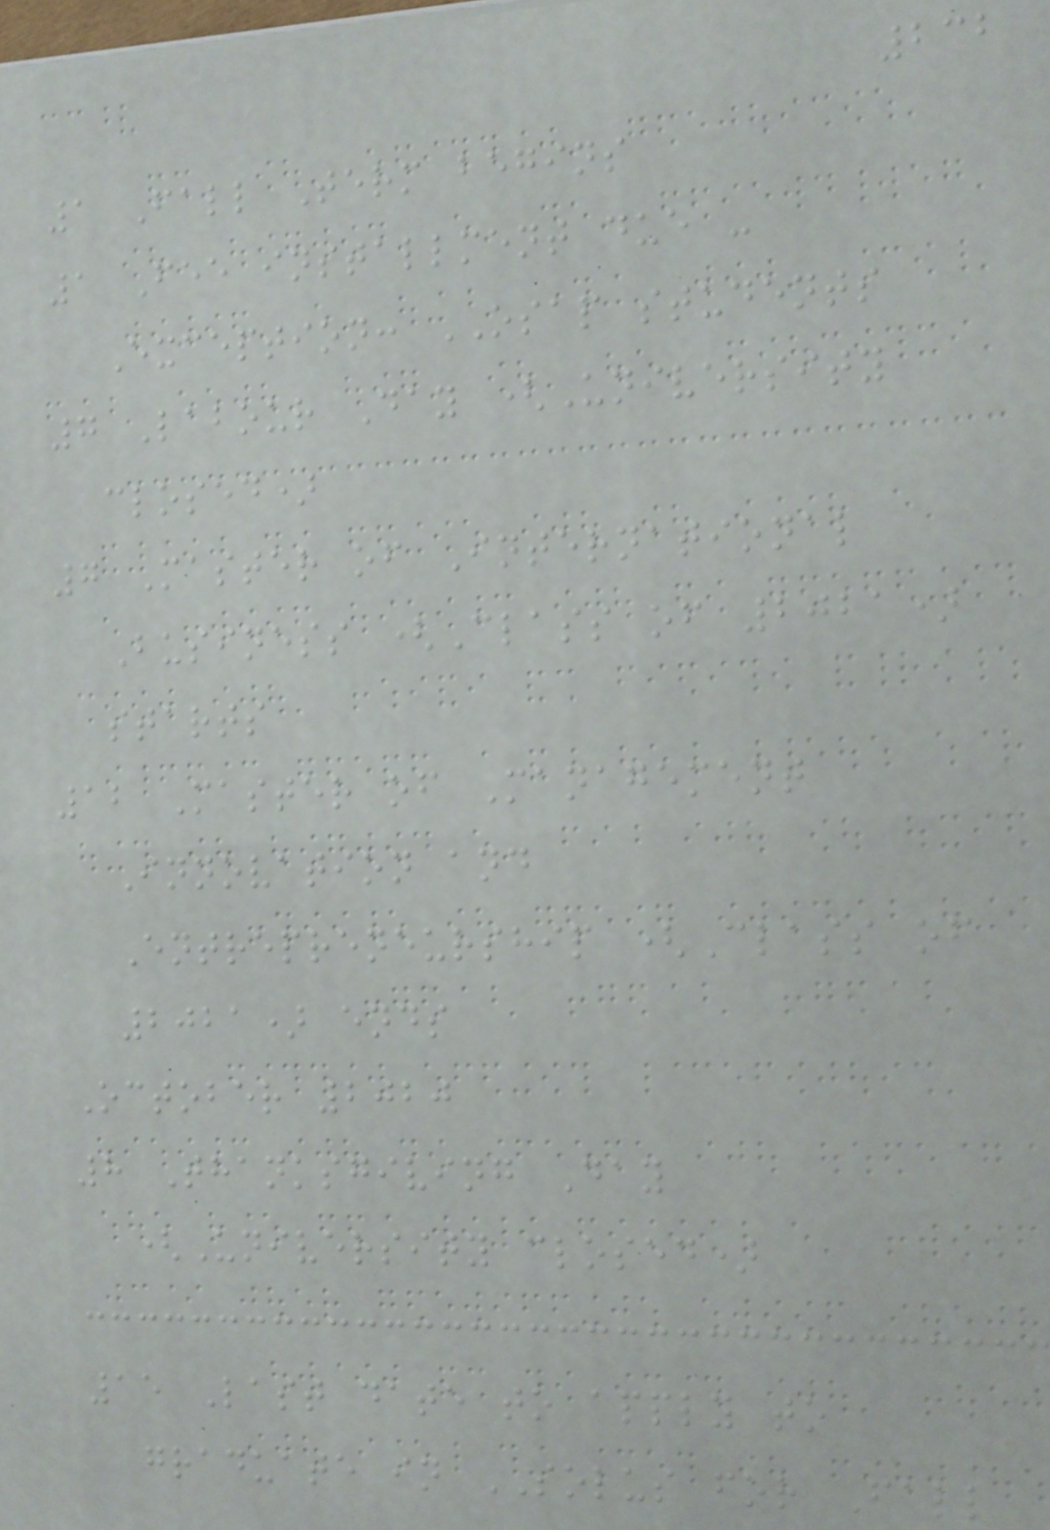232
1 Fall Term begins
1 Fee installment due -
Exception: OSAP students
7 Labour Day (University
closed)
7 Master of International
Business (Class of 2021)
starts
12 Master of Management
Innovation and
Entrepreneurship (Class of
2021) ends
October 2020
8 Thanksgiving Day
(University closed)
15 Last date to apply to
graduate in SOLUS for Fall
